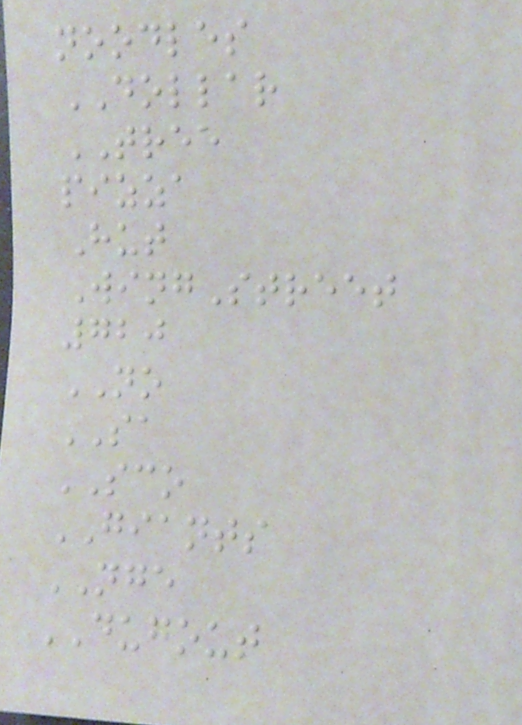noodles
DOLLAR
TREE
pizza
Hut
WingStreet
720
NO
SA
SCO
GIANTS
NGE
DUGOUT
